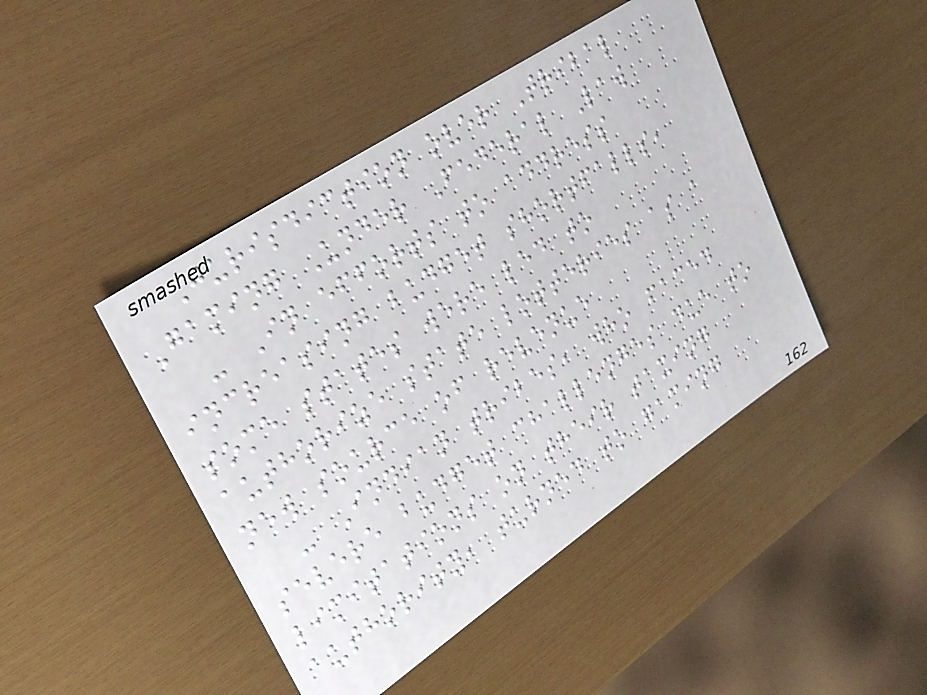Jurisdiction over Tribal
Gaming Under Federal Law
- In efforts to address
increasing budget shortfalls,
some states were led to
authorize state lotteries as a
new source of revenue
- Indian tribes, who faced
severe budget challenges due to
limitations on their taxing
authority, turned to gaming
